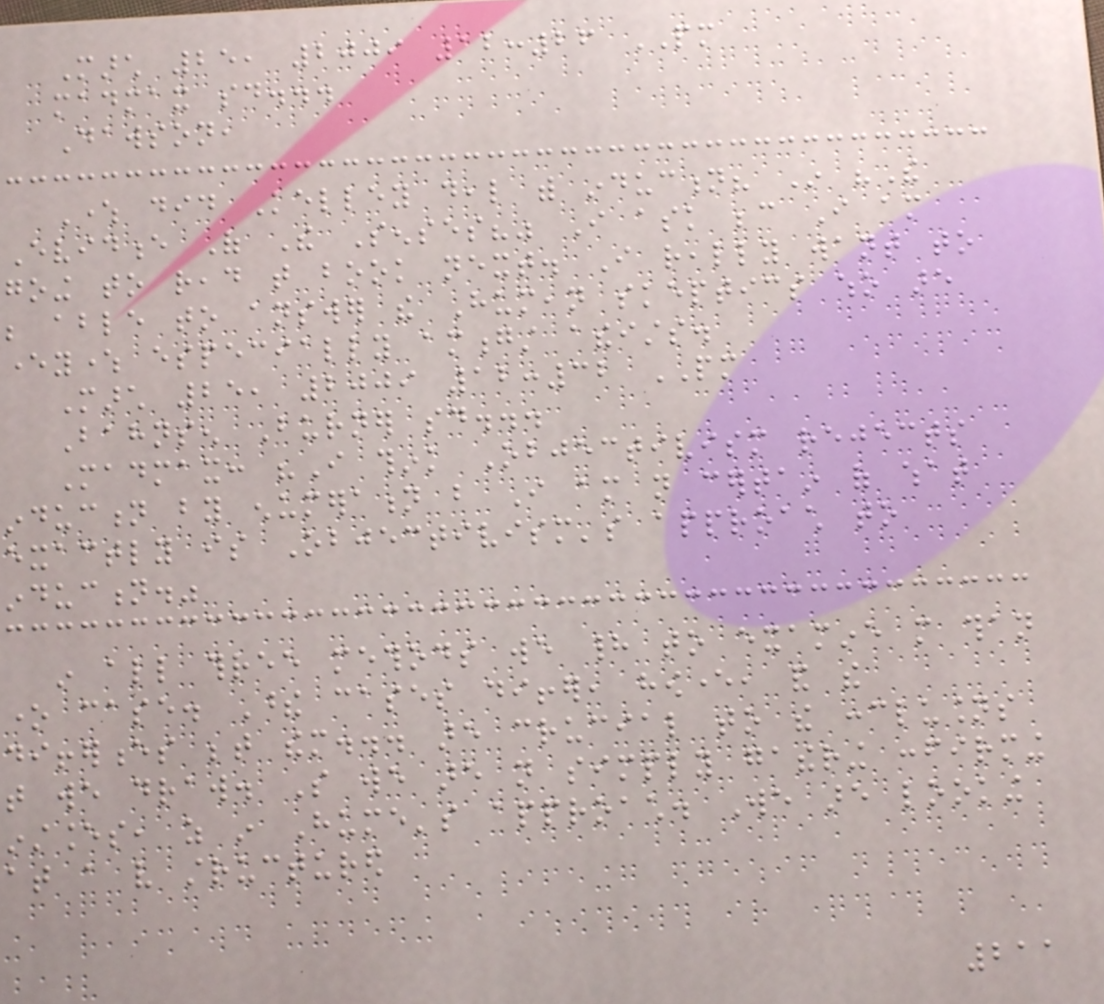March 25, 2009 12:26 PM
madmax said...
Dawson,
Where did Kelley deal with induction? In "The
Evidence Of The Senses?" I ask because I am
going to read that book next. I really want to
be able to answer the Humean skeptics who are
everywhere especially amongst atheists.
March 25, 2009 12:32 PM
Bahnsen Burner said...
Madmax: "I think Objectivism rejects
induction by enumeration but I am not certain of what
exactly is Objectivism's approach to
induction."
in all three methods we had to examine more than
one case. These cases differ, however, and the
differences between them... are crucial to the conclusions
that we draw. So we are not simply gathering confirming
instances, as in Hume's approach. We are looking
at a very structured
211
